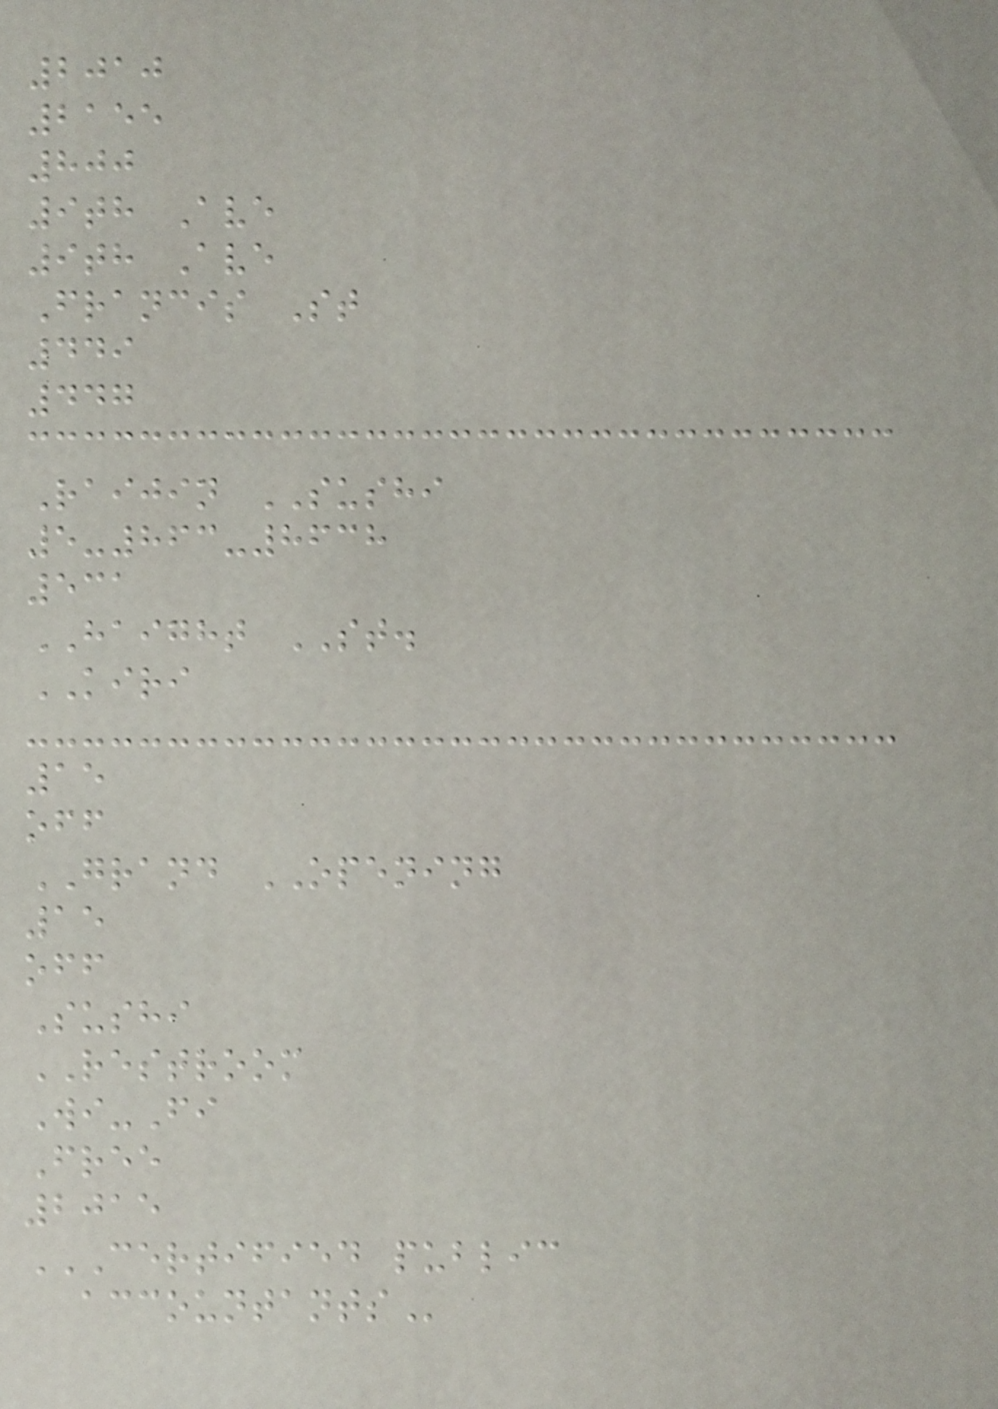2010
2155
800
9th Ave
9th Ave
Francis St
449
447
Raijin SUSHI
5-863-8638
531
HAIGHT ST.
KIRI
15
off
GRAND OPENING
15
off
Sushi
RESTROOM
Wi-Fi
Free
2015
CERTIFIED PUBLIC
ACCOUNTANTS
